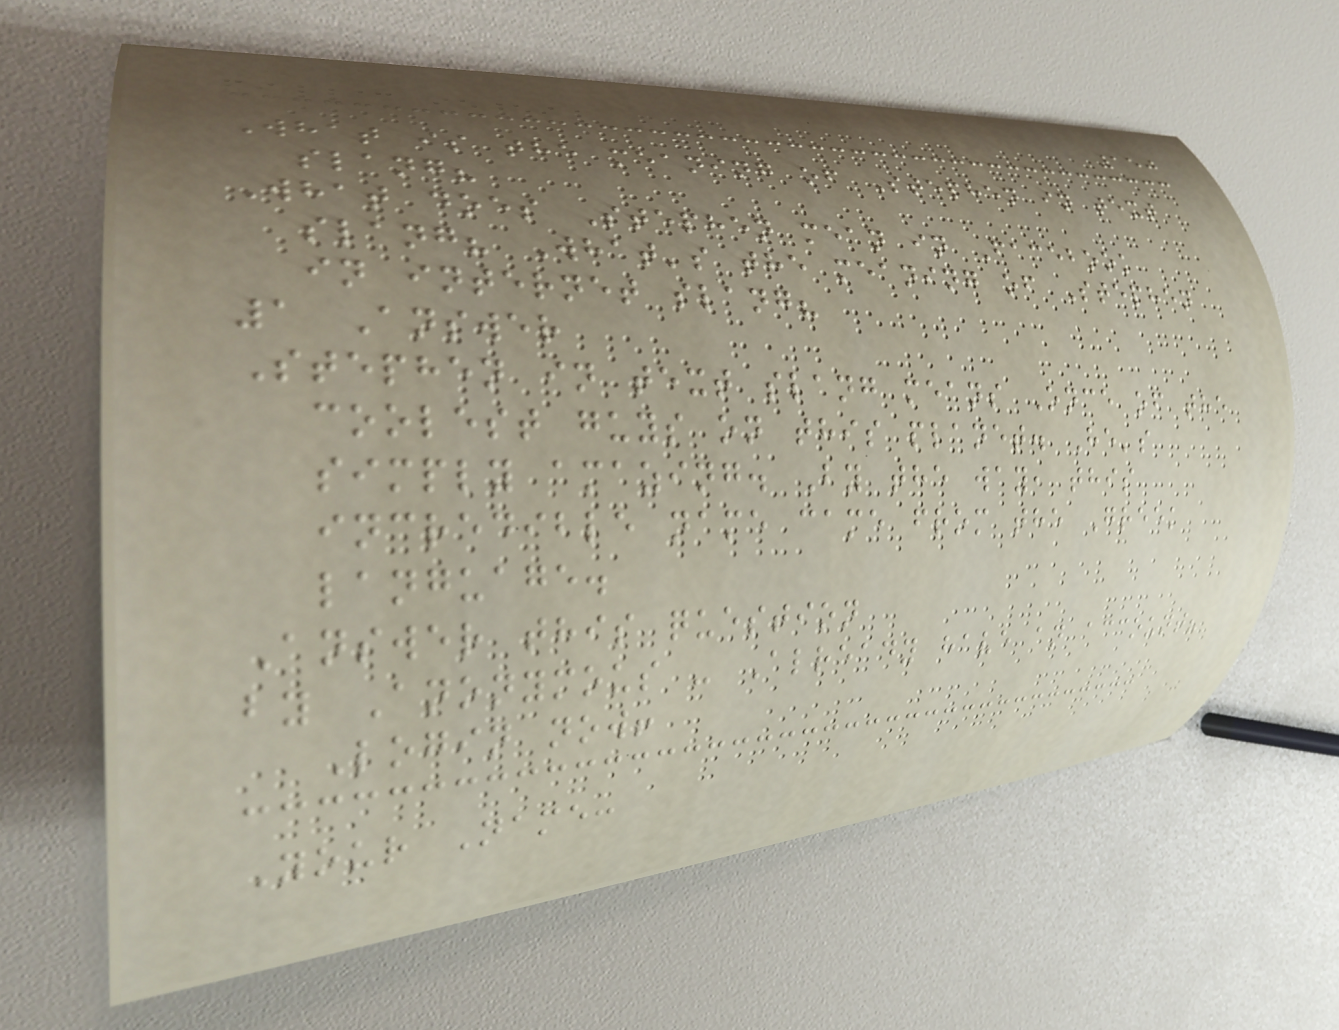150
What is the meaning of Stephen in text
slang?
What does Stephen mean in Facebook
slang? What's the meaning of Stephen
in internet slang?
1 Answer
Stephen in text slang means Once of the
coolest guys on this planet. He's
simply amazing. By the way, this
incredible name came from the Greek
language.
Answer this question
by Anonymous - Already have an account?
Login now!
Your Name:
